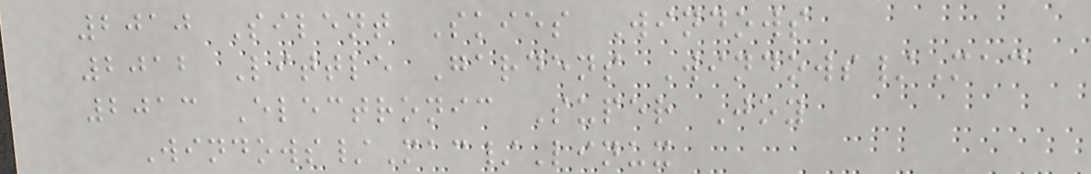2010 Silent Skies Windows
2012 Little Gardens Windows/Mac
2013 Electronic Super Joy
Windows/Mac/Linux
